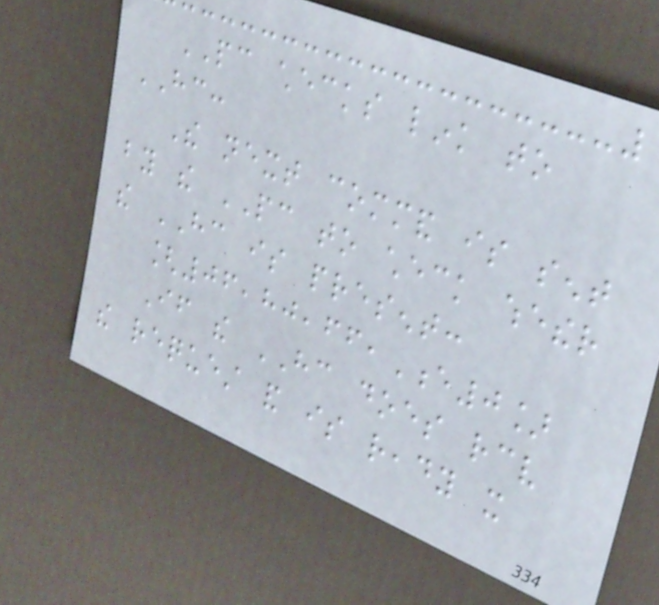PC checks link to
HC:
The next command is sent
by the PC to check whether
the HC is present:
[06,80,66,E0]
If the HC does receive
the request and is ready it
